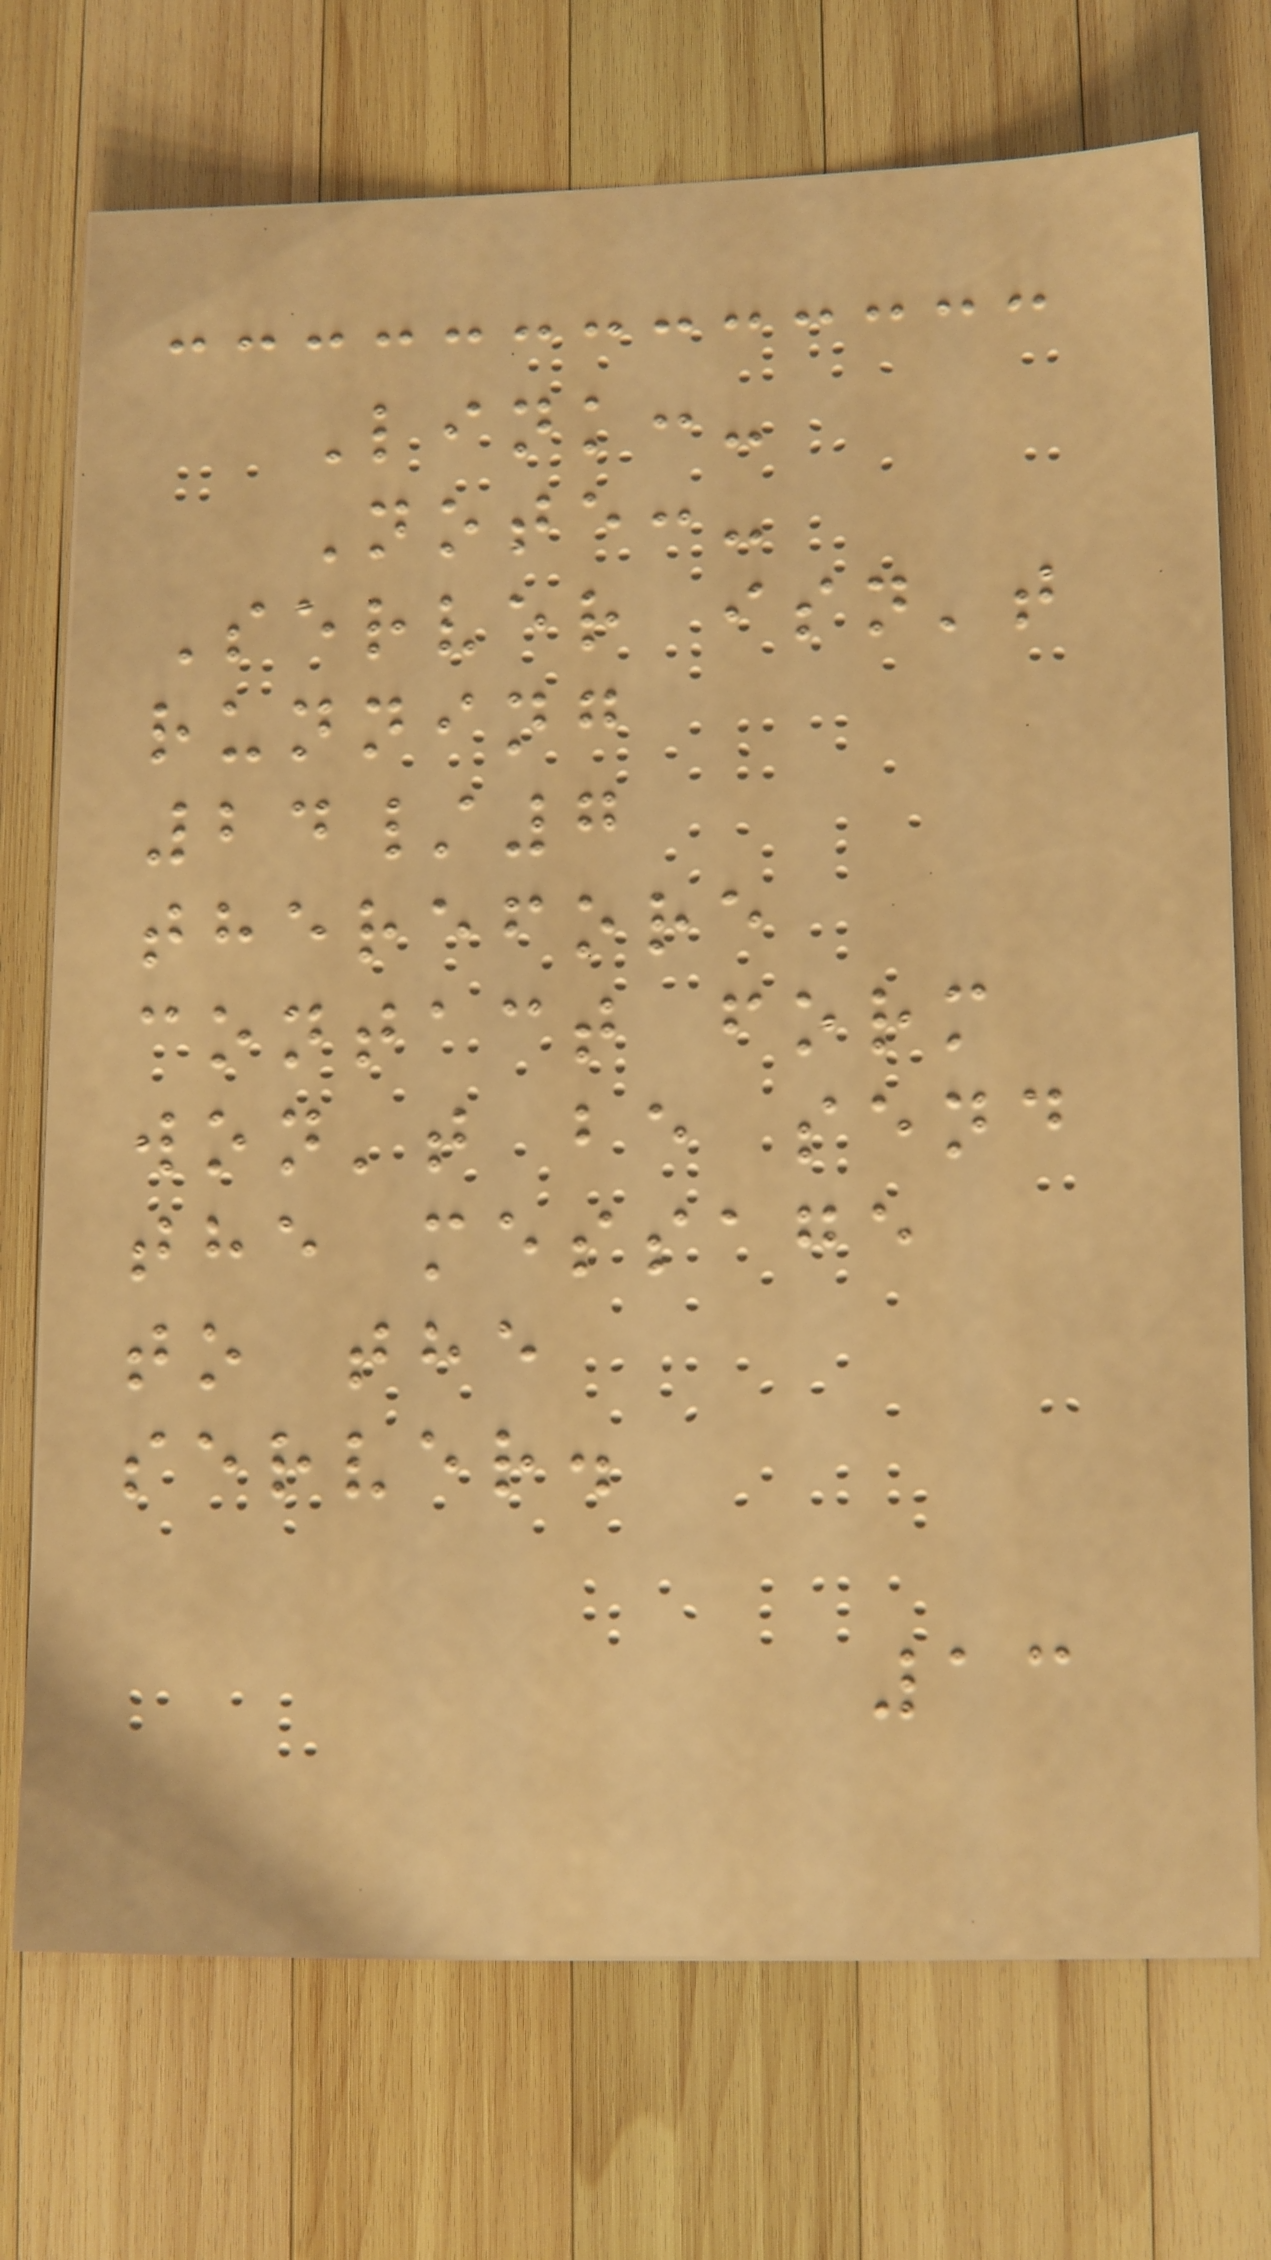Link:-
Note:-
Server isn't
running
24/7
therefore
contact form
won't be send
the message
to the
server.
13
